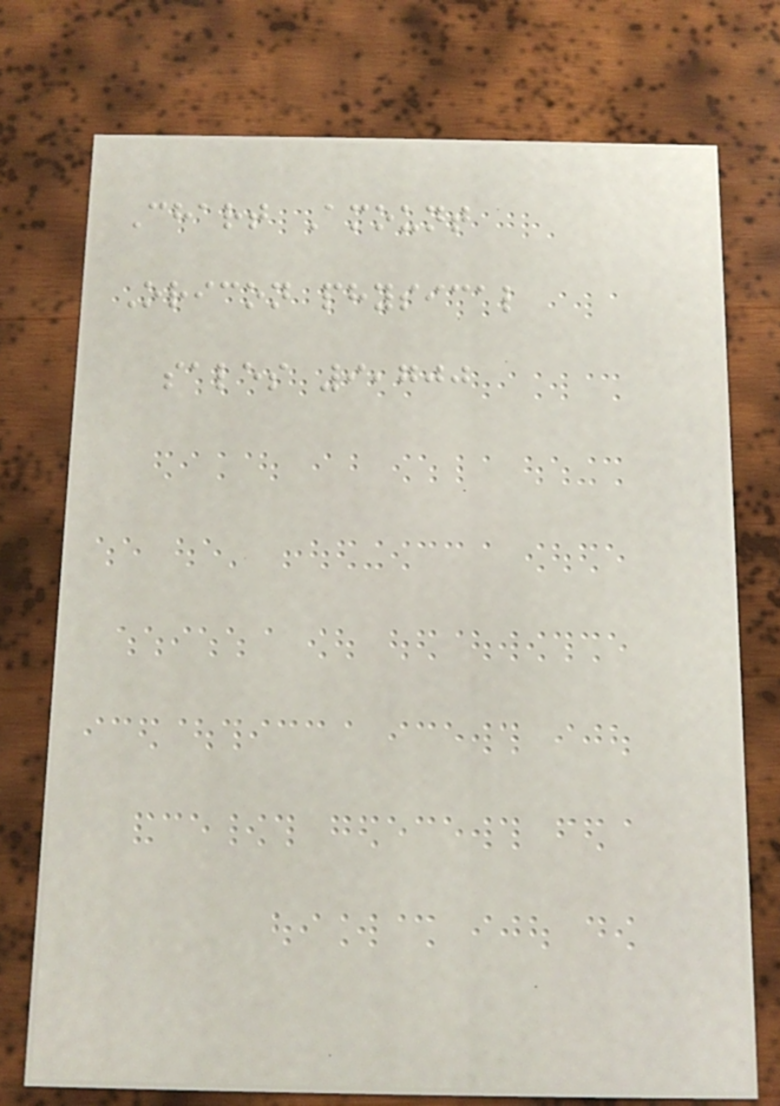Chart Amount
Oricon physical
sales 9,700
